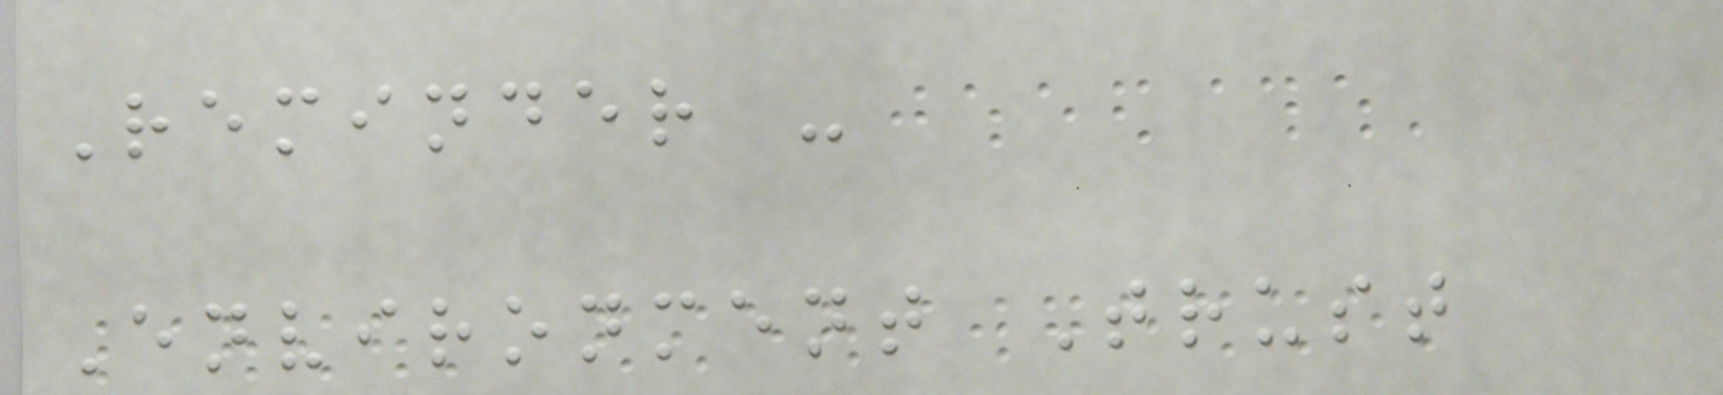Reminder -
Environment Trust
